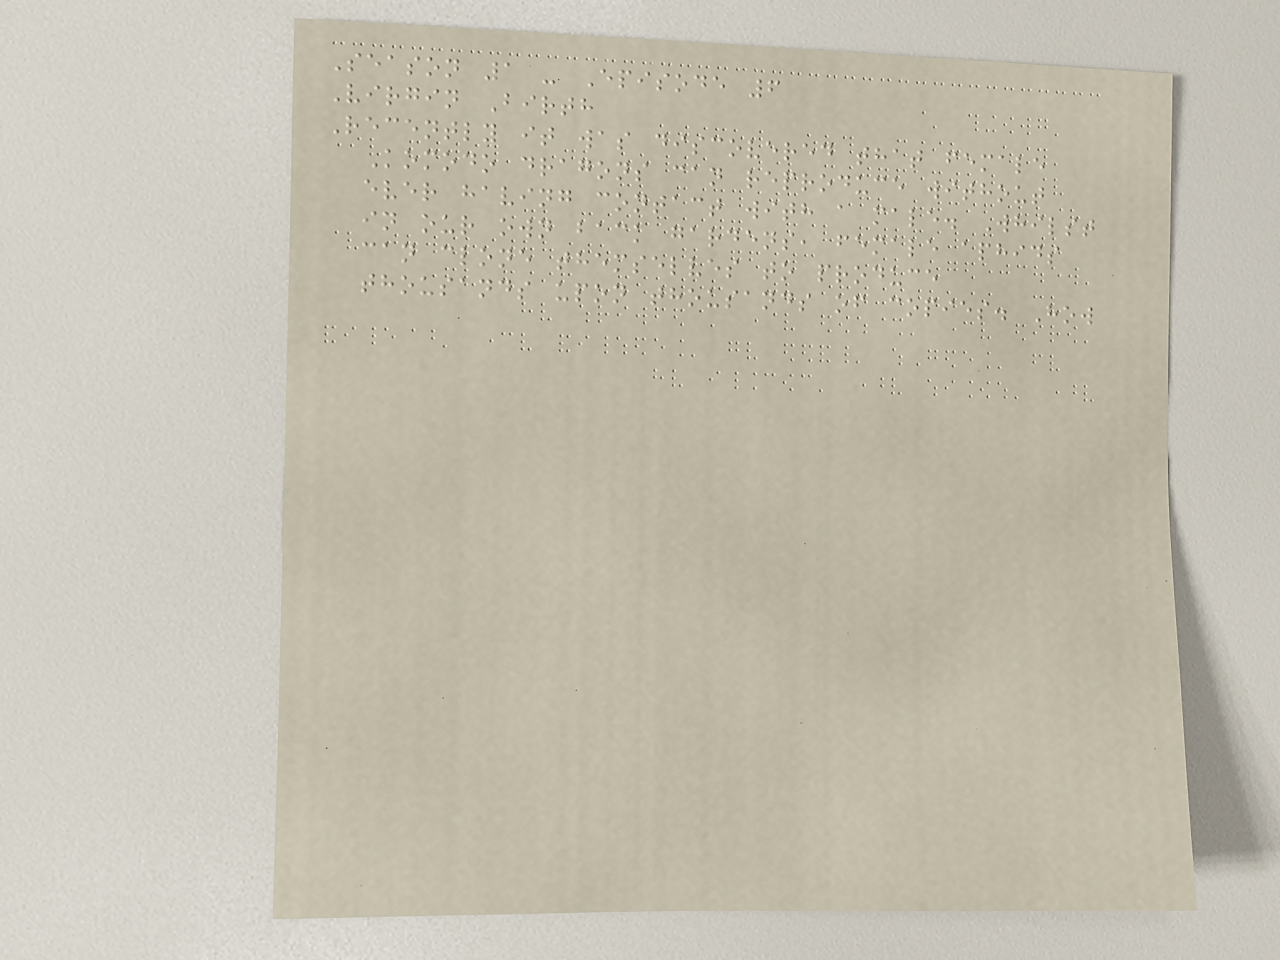Season 1 - Episode 6
Virgin Birth
Recently it was discovered that female
Komodo dragons can reproduce without
ever having contact with a male. Whilst
in our own back gardens, female aphids
can clone themselves to produce
thousands upon thousands of copies. How
